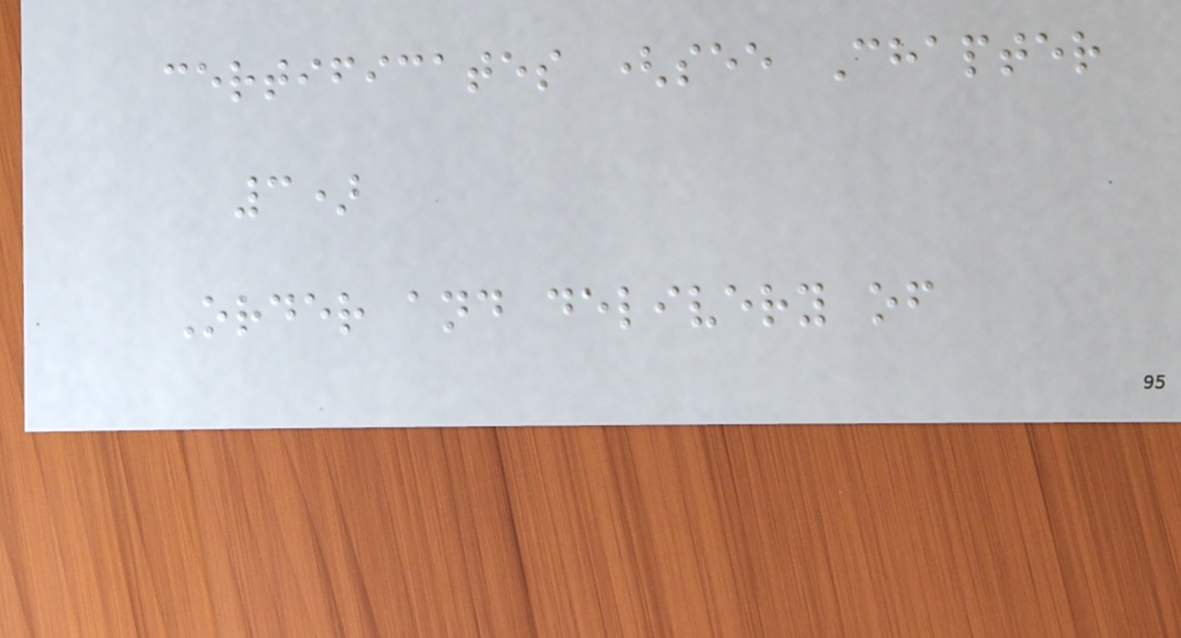certificates (see Chapter
3)
Order and delivery of
